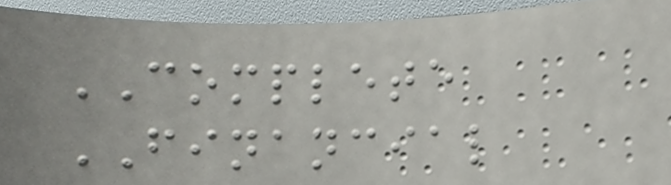COMPLETE
FINANCIAL
